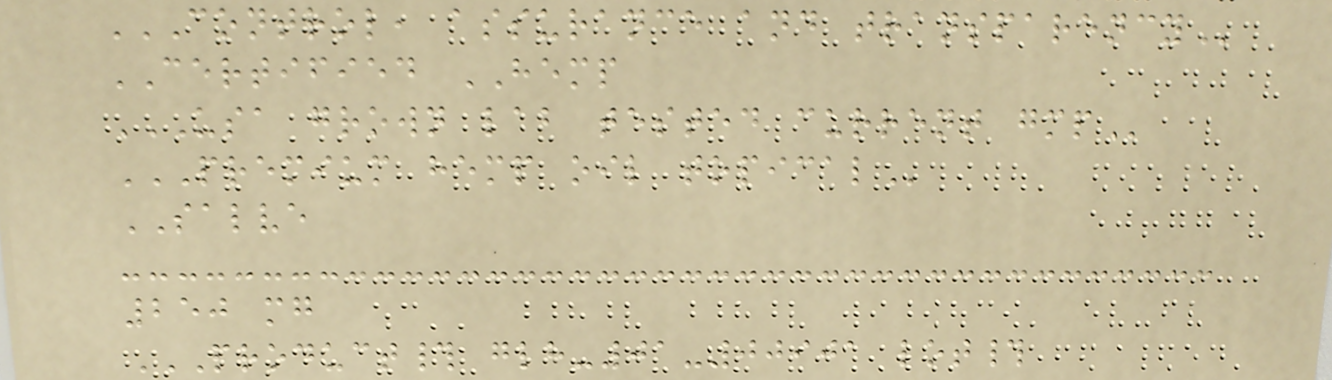CONTROL, ASSURANCE AND TRANSPARENCY
CERTIFIED HEMP
USA GROWN LAB TESTED CURRENT GMP
PREMIUM HEMP OIL TOPICAL
SALVE
250 mg
PRODUCT# GLH-01-00901 LOT#
